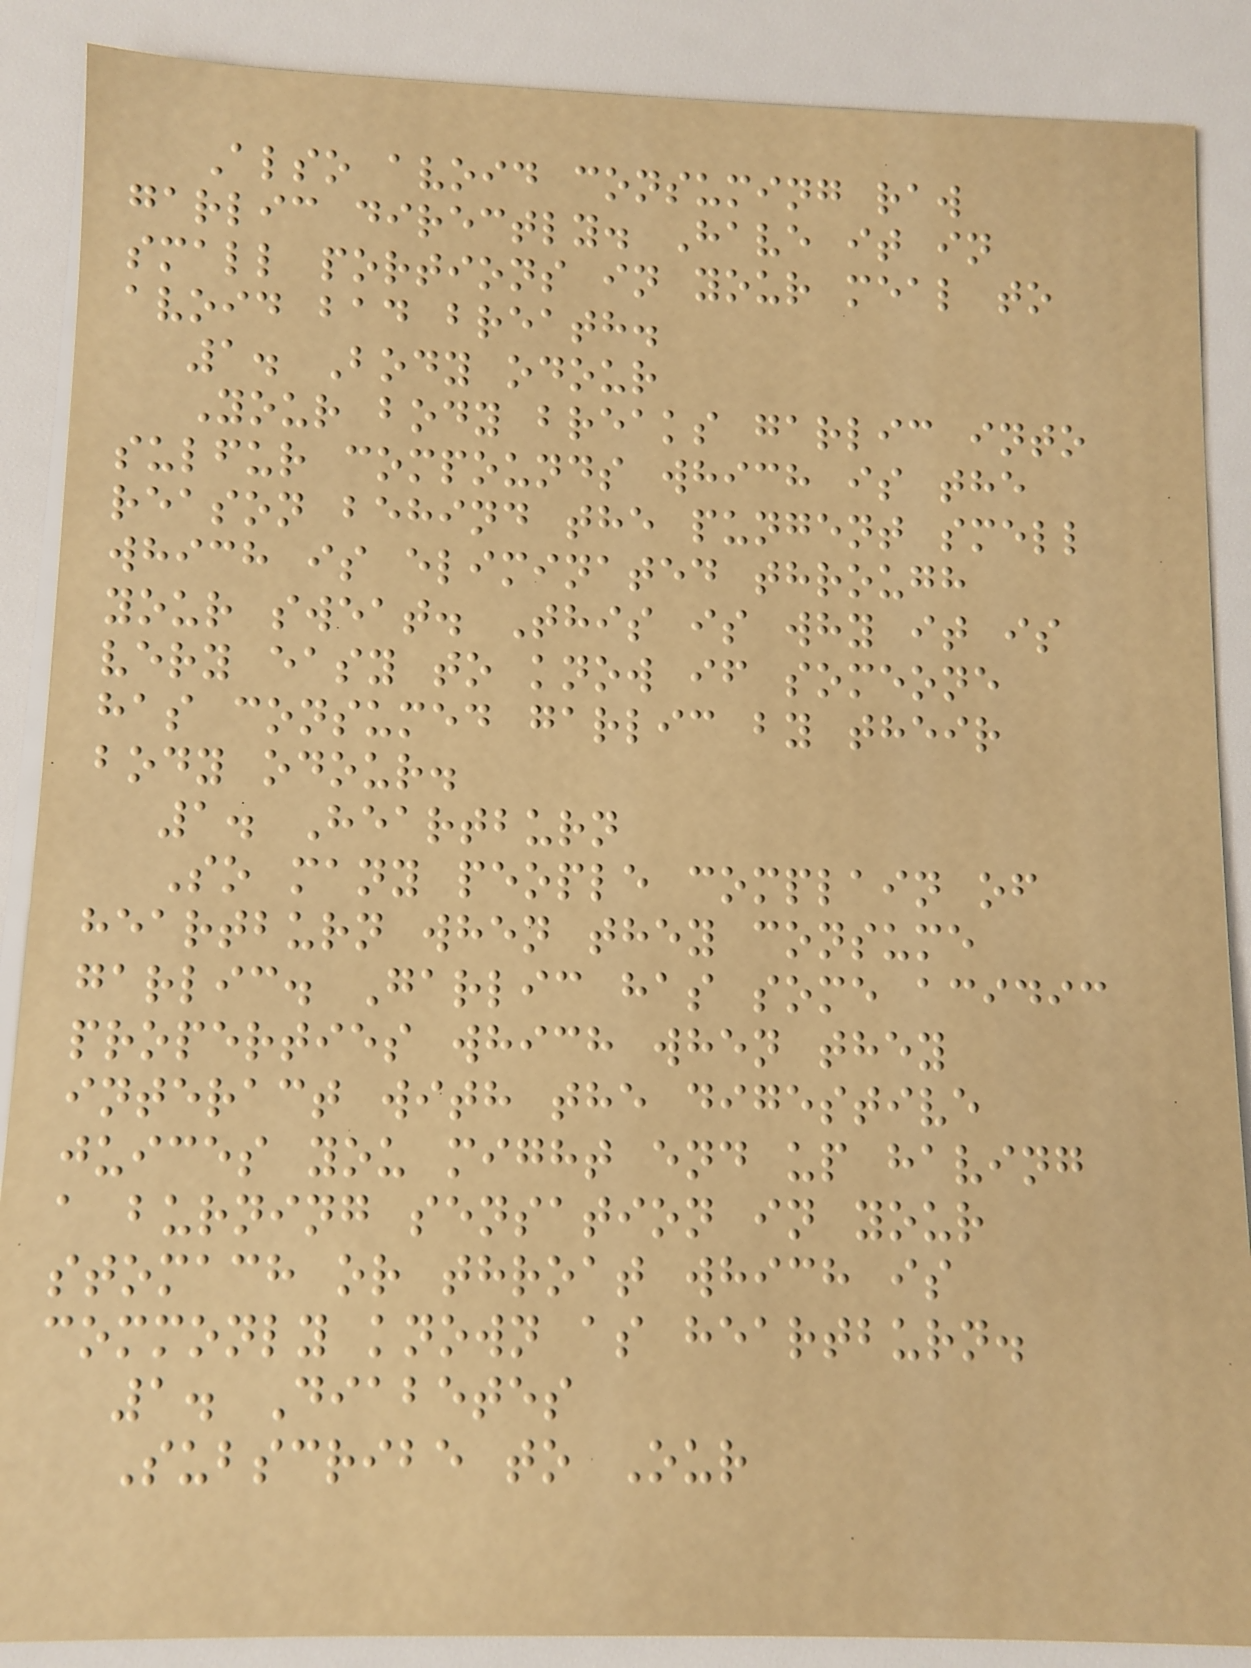Also avoid consuming raw
garlic directly. Have it in
small portions in your meal to
avoid bad breath.
1. Body odour
Your body breaks garlic into
sulfur compounds which is the
reason behind the pungent smell
which is eliminated through
your sweat. This is why it is
very easy to know if someone
has consumed garlic by their
body odour.
1. Heartburn
So many people complain of
heartburn when they consume
garlic. Garlic has some acidic
properties which when they
interact with the digestive
juices you might end up having
a burning sensation in your
stomach or throat which is
commonly known as heartburn.
1. Diabetes
Subscribe to Our
